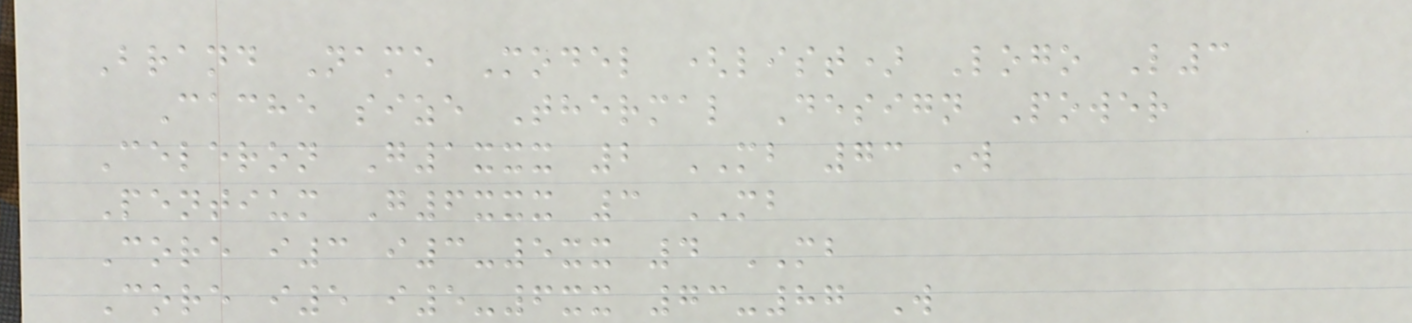Brand Name Model (list) Logo L3
Cache size Thermal Design Power
Celeron G1xxx 2 MB 73 W
Pentium G6xxx 3 MB
Core i3 i3-5xx 4 MB
Core i5 i5-6xx 73-87 W
